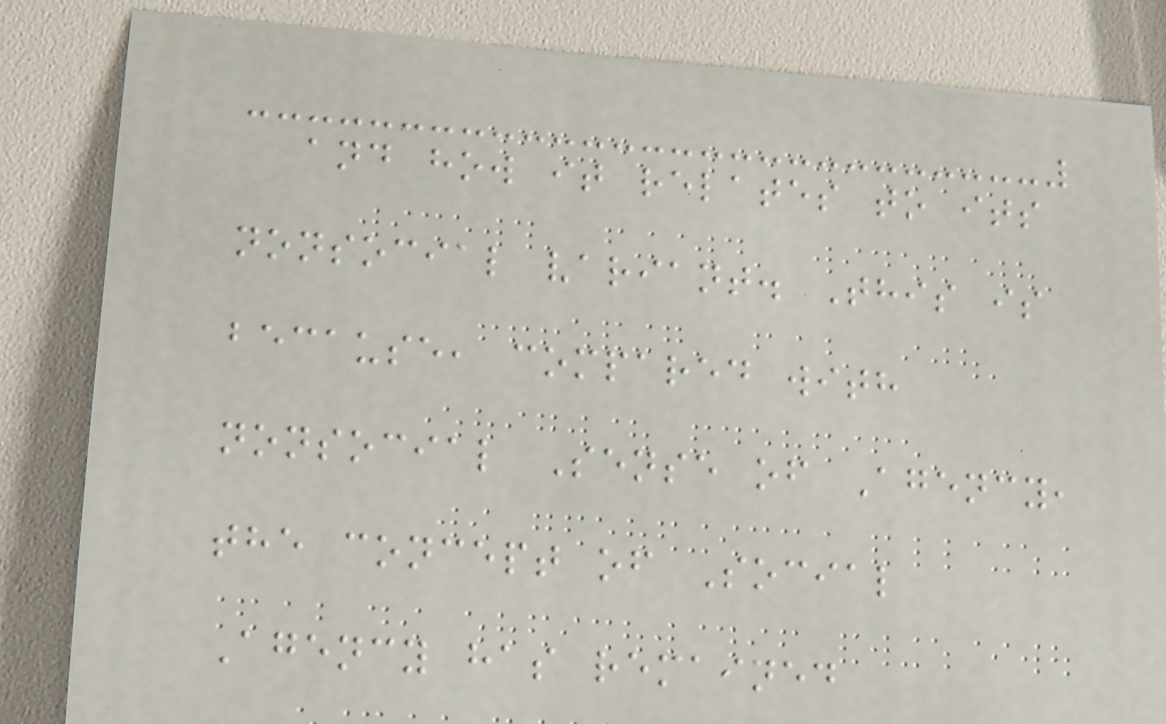and how it relates to its
nonsocial variant. This is
because, compared with
nonsocial Sense of Agency,
the concept of Social
Agency has remained
